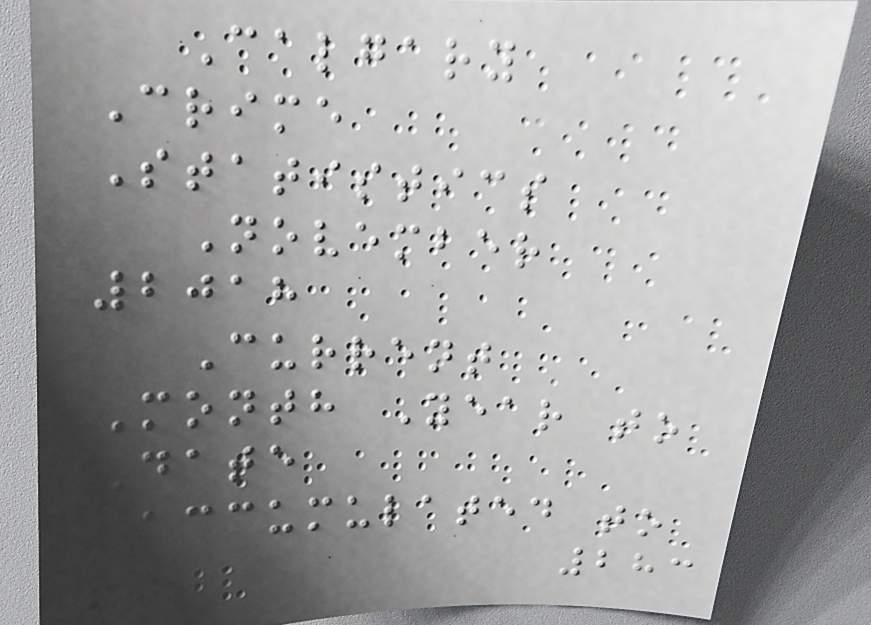Calgary
Crime
Statistics
November
2018
Current
Month Year to
Date
Accumulated to
283
